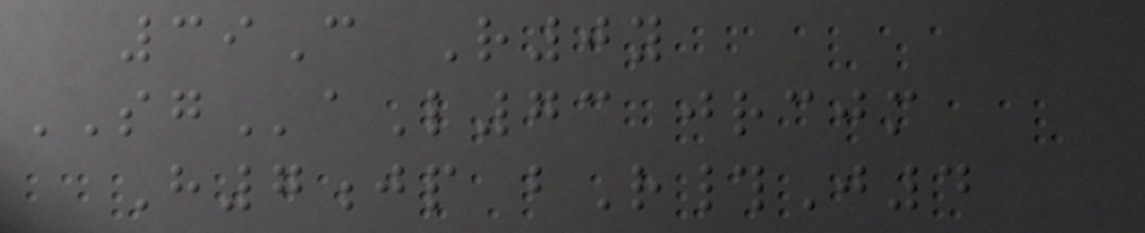39C R0y
SGaL73 jrcjm
H7jp bR#J4
